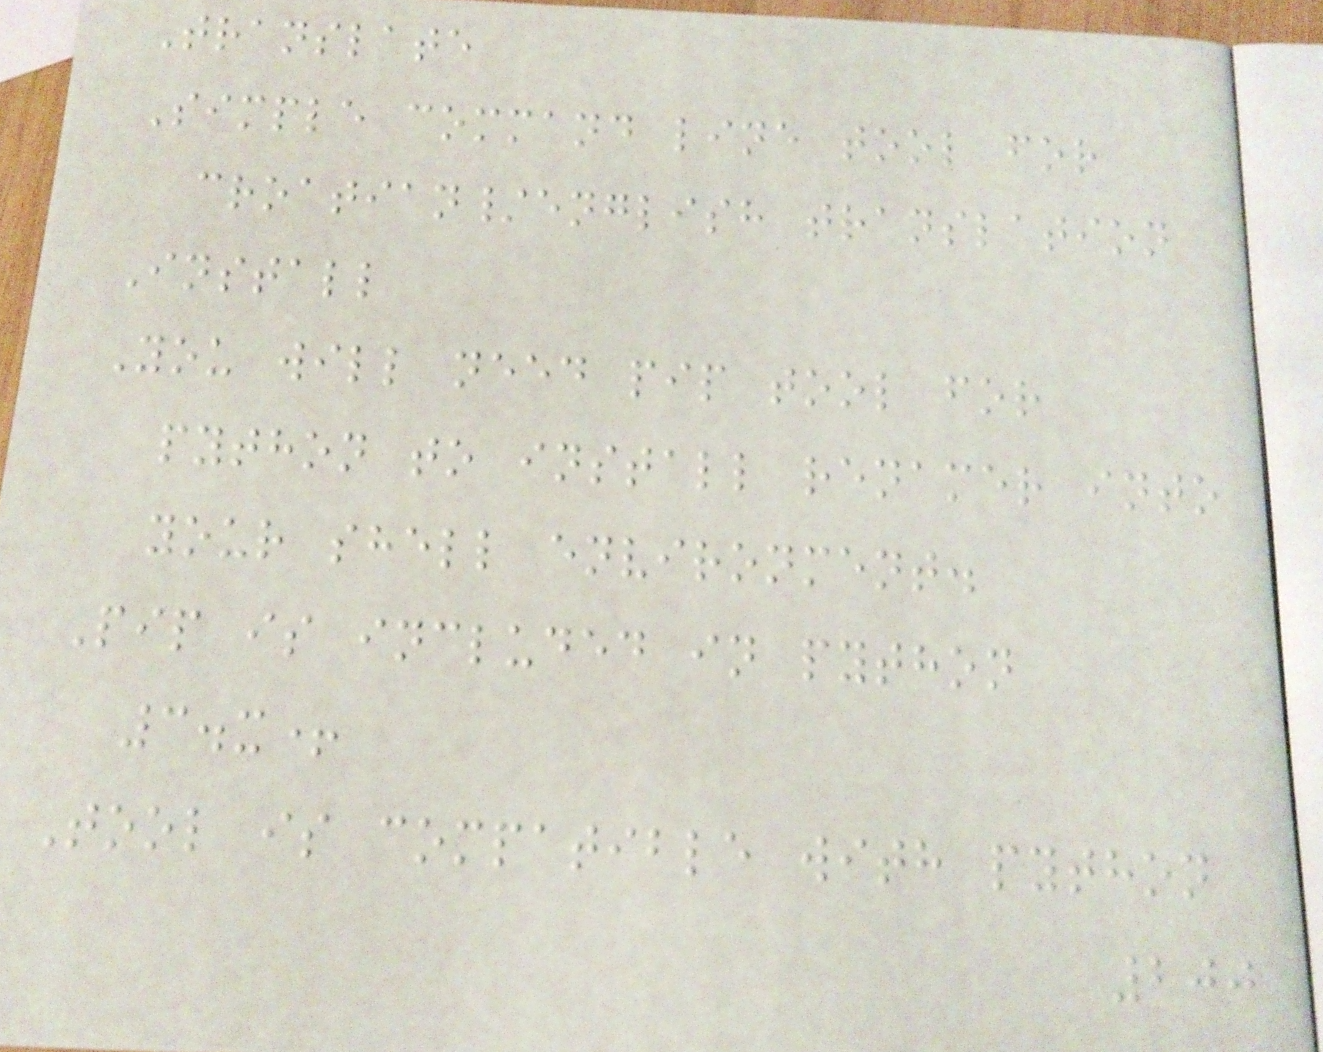Translate
Simple command line tool for
croatian/english translation
Install
You will need pip tool for
python to install renamer into
your shell environment.
Pip is included in python
3.x+
Tool is compatible with python
200
